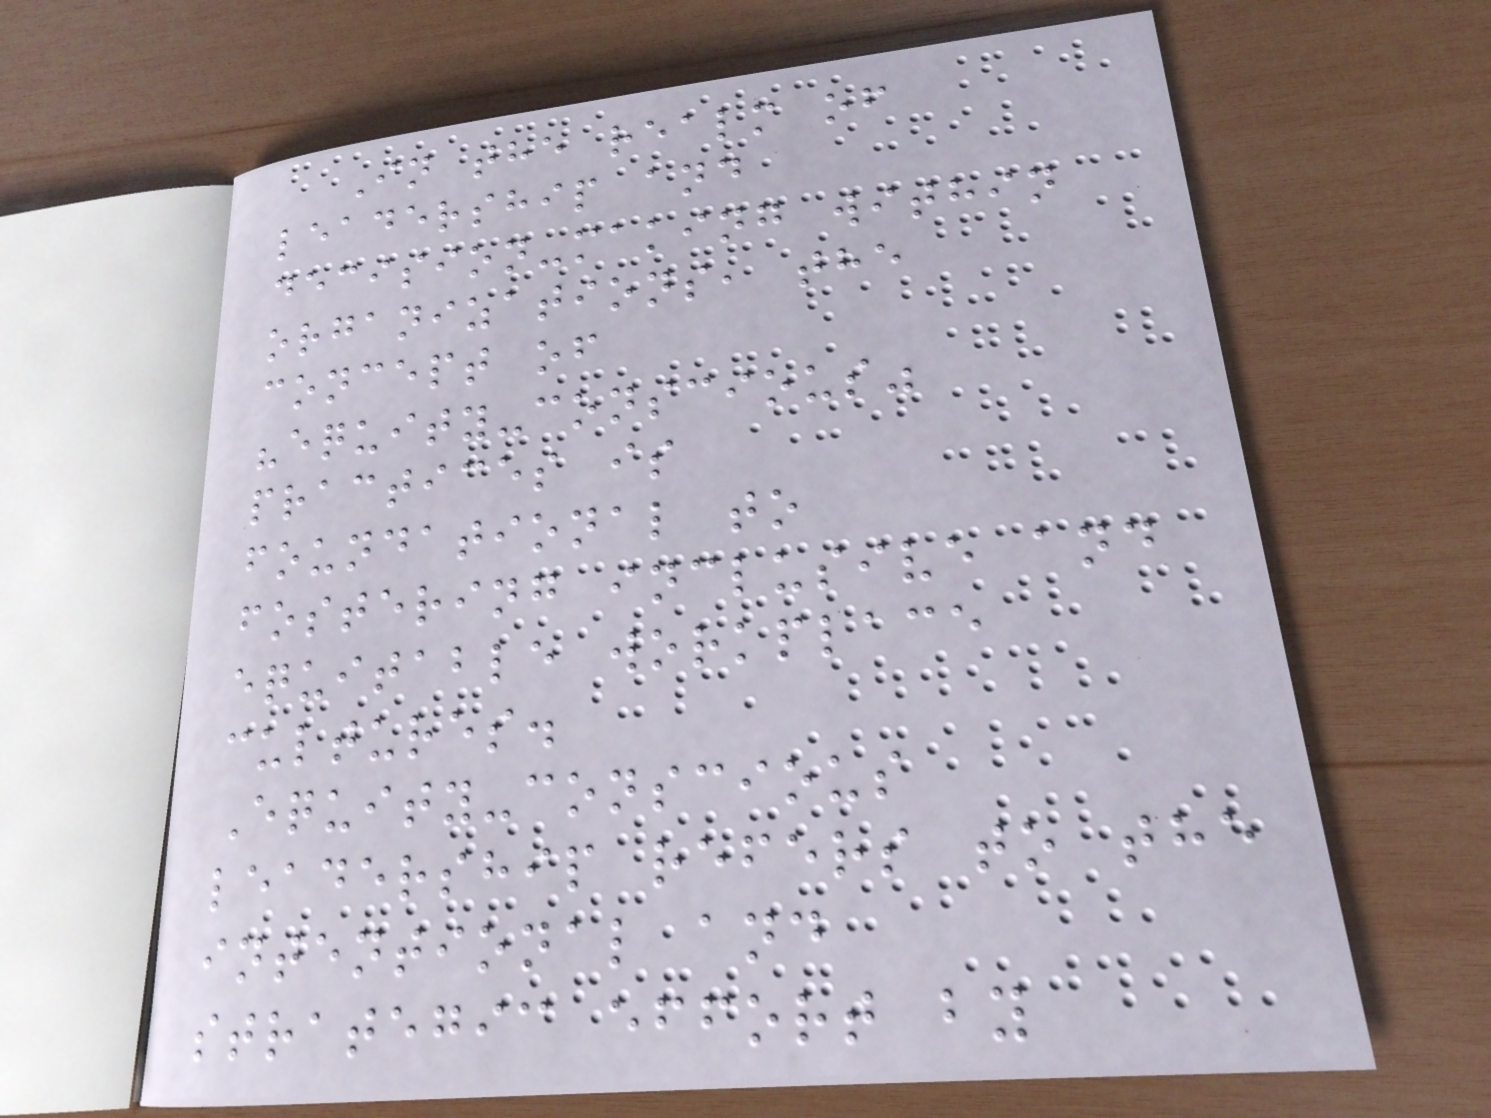In the realm of
leadership and
decision-making within
organizations, the
concept of
"equity-conscious"
practices is
foundational to
fostering inclusive and
equitable workplace
cultures.
Equity-conscious
leadership refers to the
intentional and
strategic effort by
